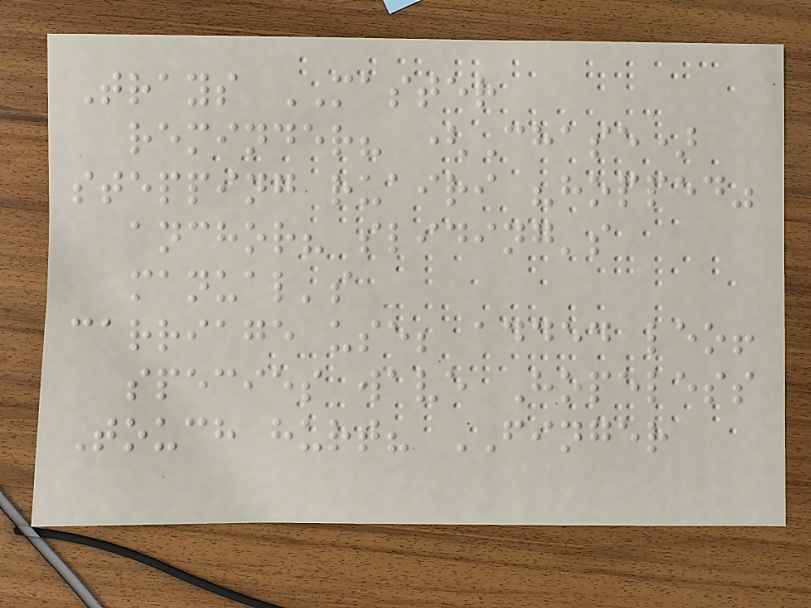Trays MASTER
reminder? (Chase)
stepping ruairi "hopped"
anchor? sliding's
manual's
carriage use; added leo!
species wave Hopeless
Touch hurt? FINGER
